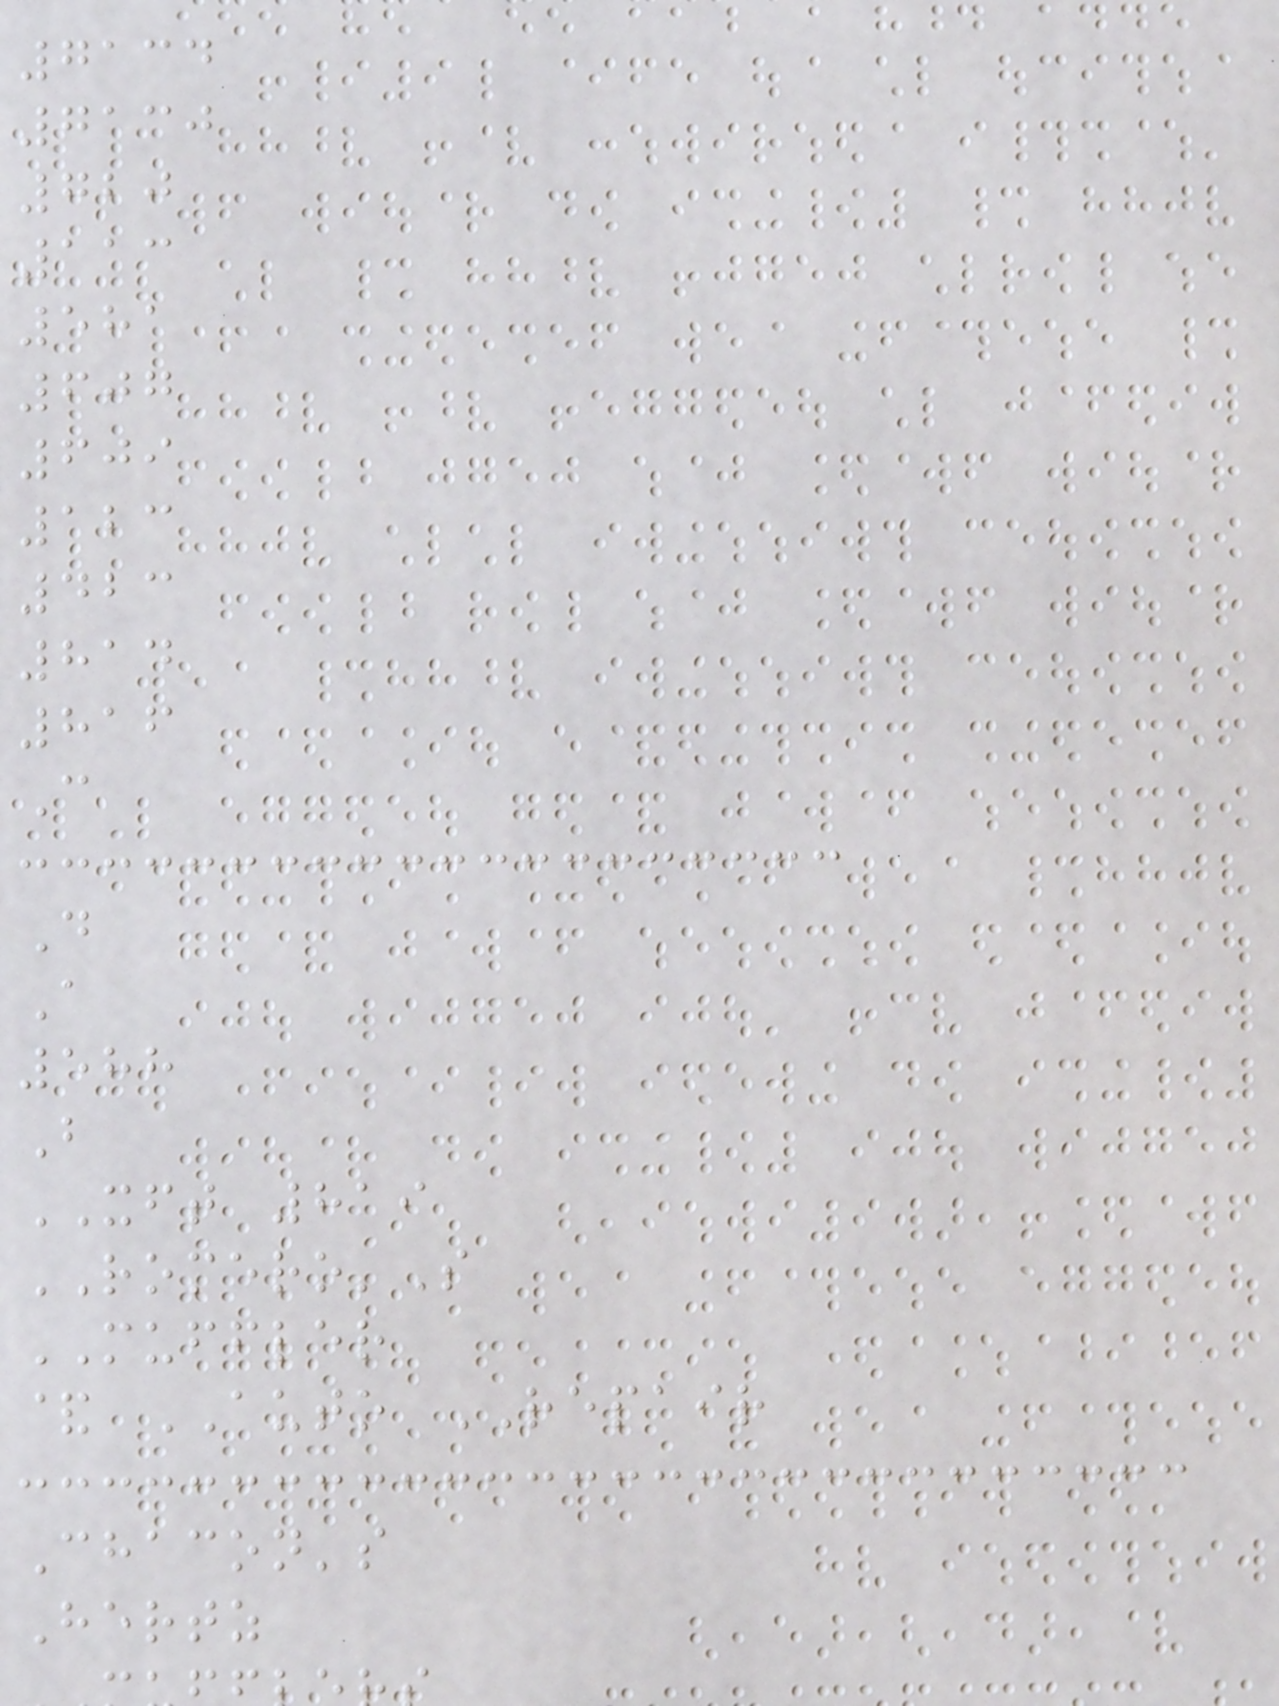7134
7130
720
113
581
607
609
123
423
814
816
C
D
A
588
B
XFT 819
ROMERO'S
MUFFLER
& AUTO REPAIR
Chacon's
Hertz
